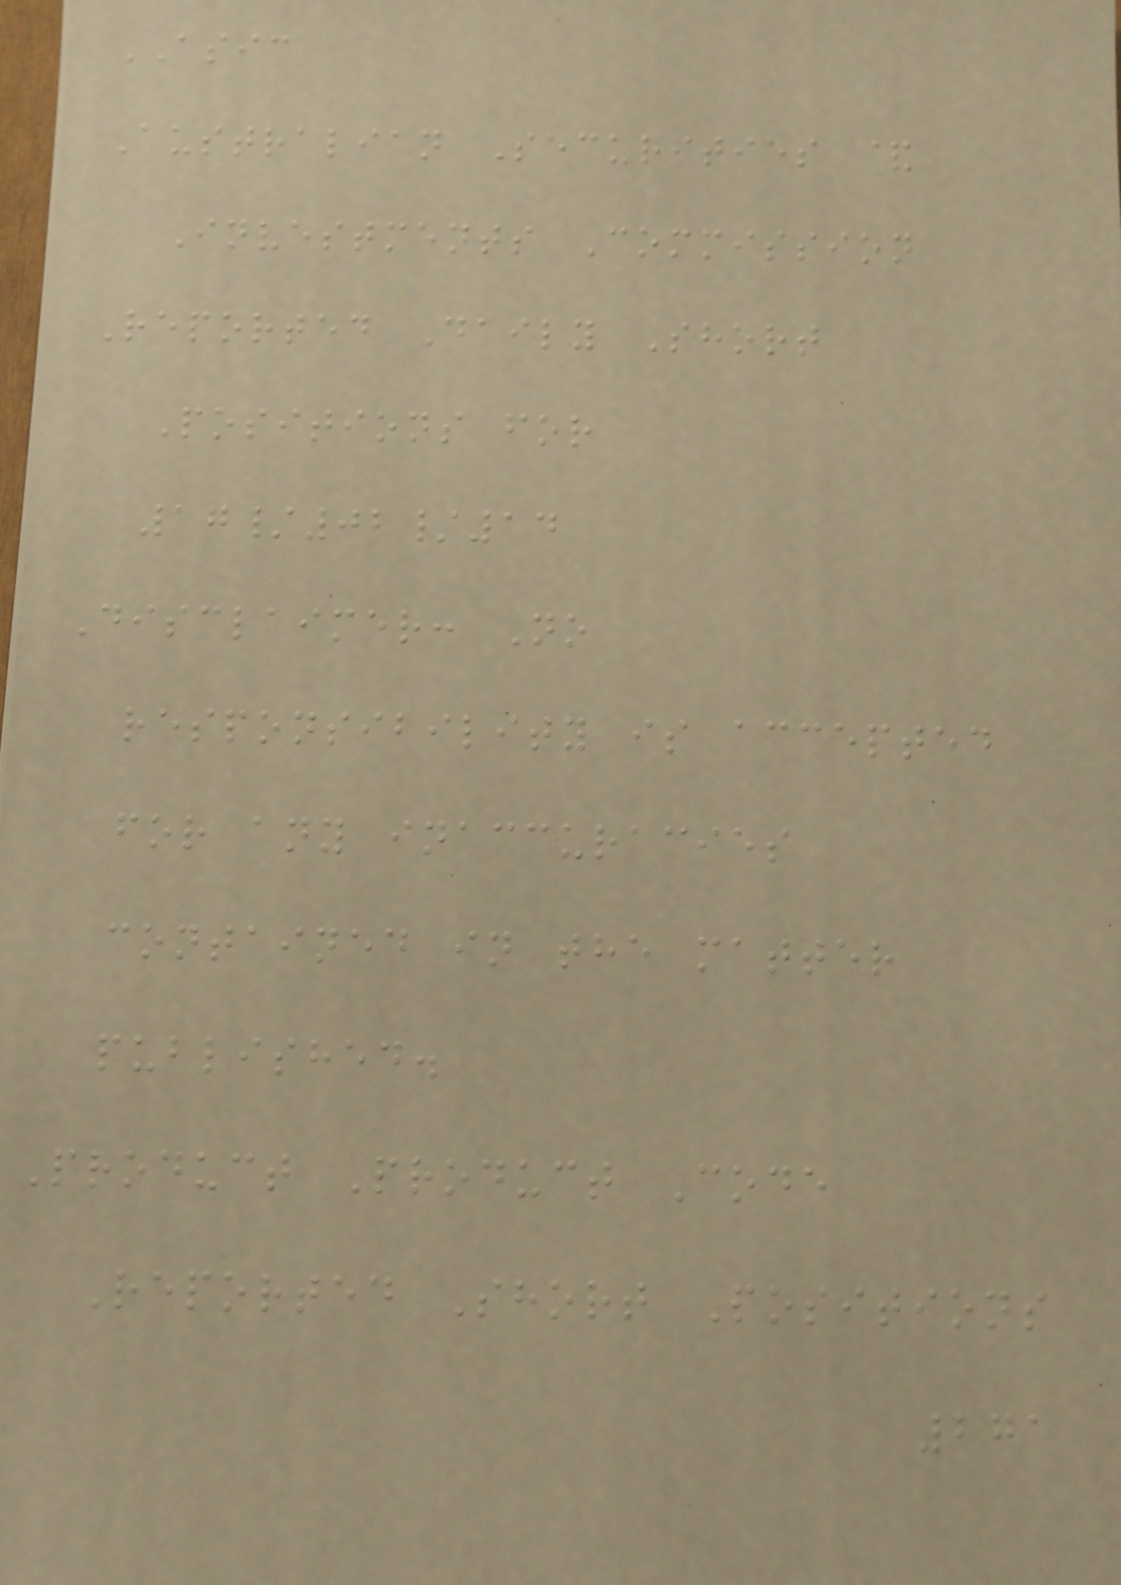ASIC
Australian Securities &
Investments Commission
Reported Daily Short
Positions for
17/02/14
Disclaimer: No
responsibility is accepted
for any inaccuracies
contained in the matter
published.
Product Product Code
Reported Short Positions
271
